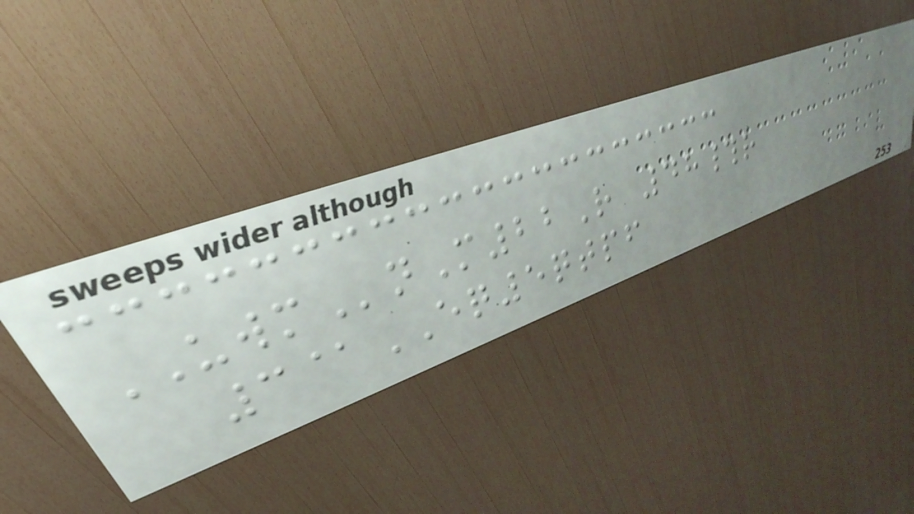UWMnM22R 48#r
3@EQ5qtpf
